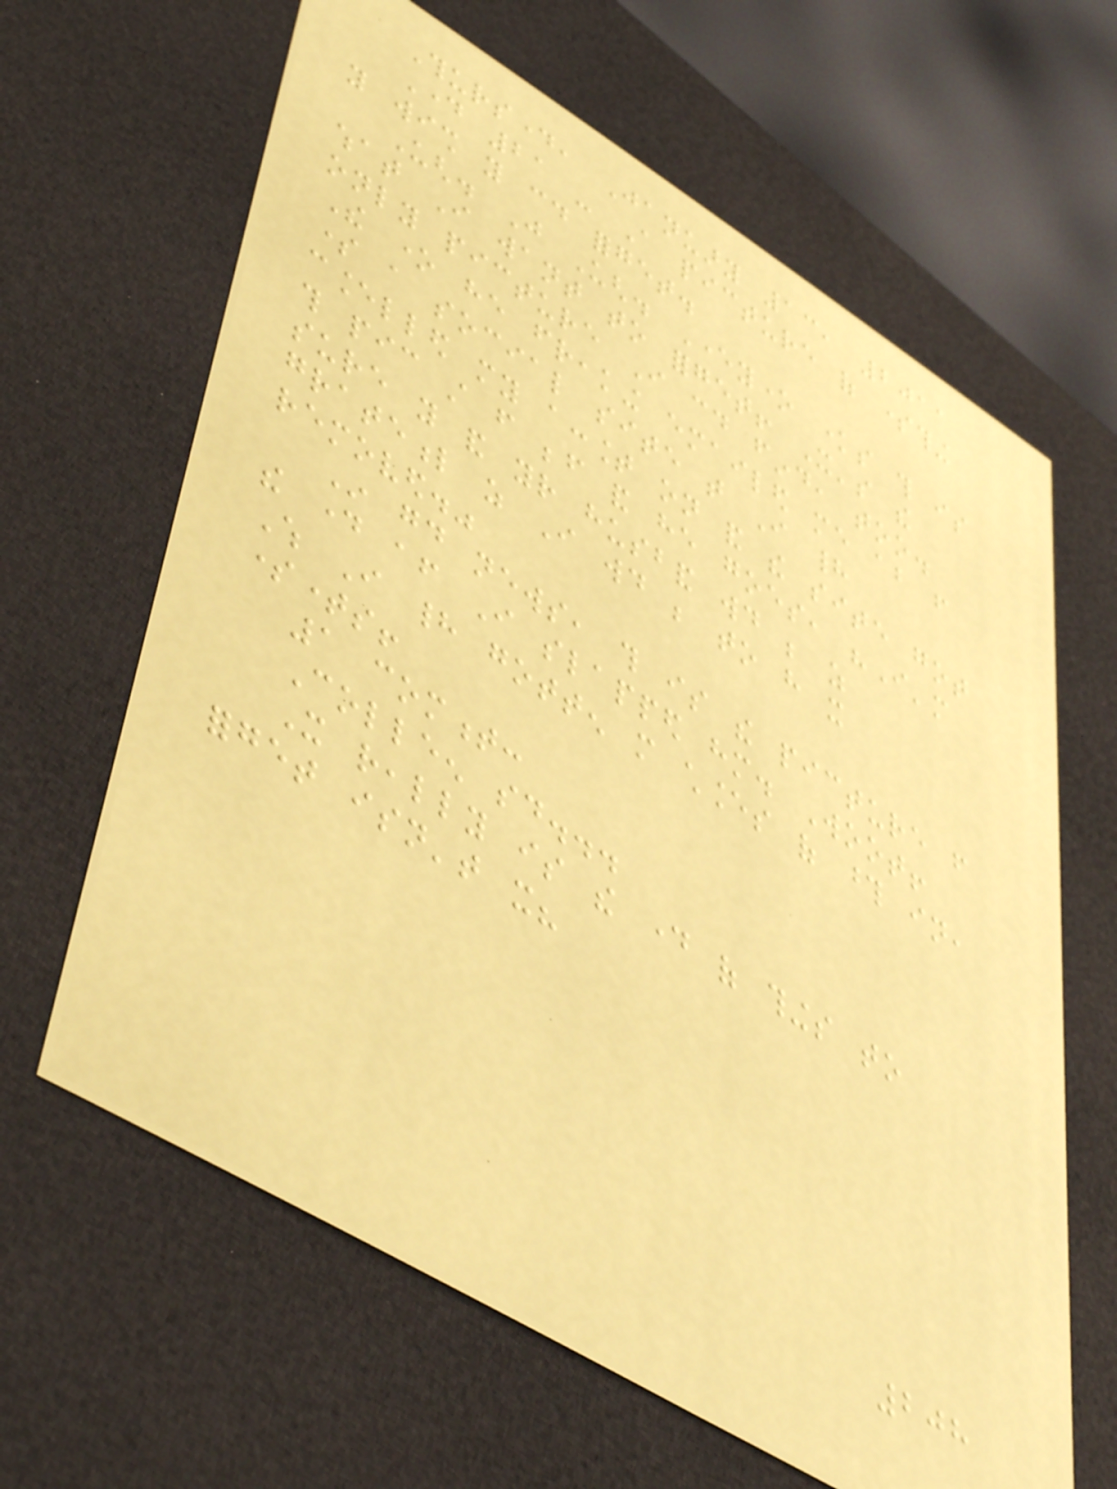Thursday, January 13, 2011
Day 21 - A picture of something
you wish you could forget.
Ugh. Just Ugh. Everyone knows this is
what I want to forget! It's the
only picture I could find, too.
The one he freaking emailed me about from
some a social site that I had
cancelled my account on and the site got
this pic still from before and he goes, "I'm
sure you and your husband would be as
grateful as I would be to have it
removed."
In good news, this is the picture from
the day after I slapped him. Woot!
Which I had gotten more chances of those in,
sometimes!
1 comment:
Colleen said...
It really is the day of things to
forget isn't it?
208
